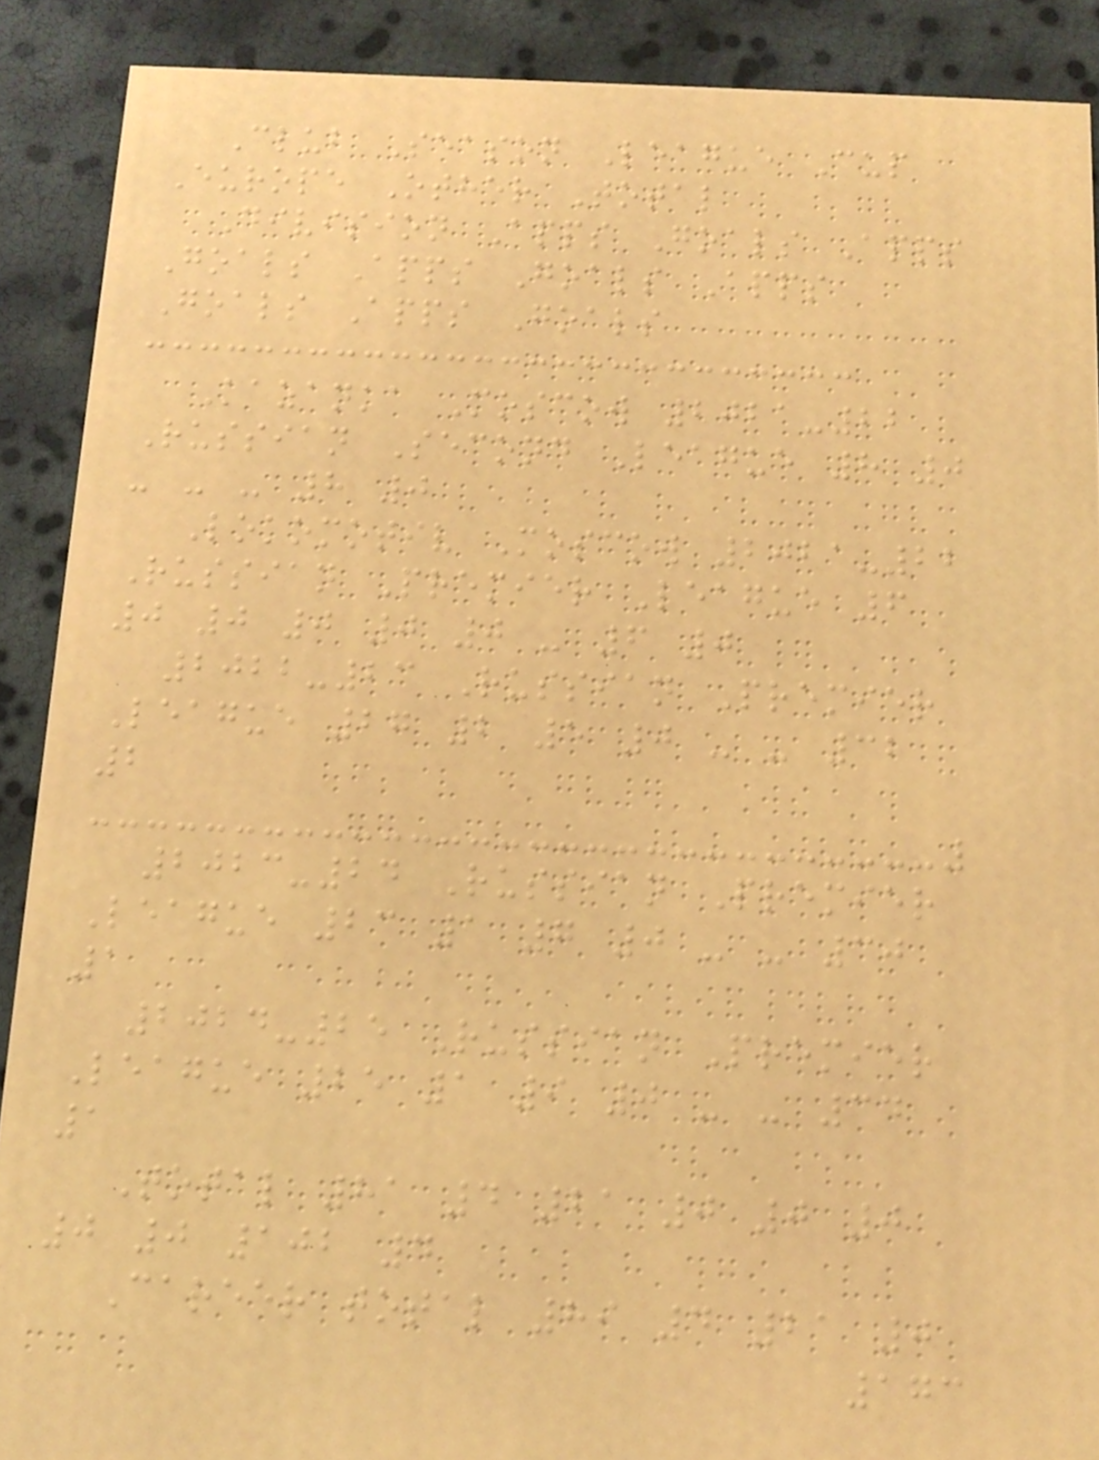Club Season League Cup
Europe Other Total
Division Apps Goals Apps
Goals Apps Goals Apps
Goals Apps Goals
Kazanka Moscow 2021-22
Russian Second League 8 0
- - - 8 0
Lokomotiv Moscow 2021-22
Russian Premier League 6
0 0 0 0 0 - 6 0
2022-23 Russian Premier
League 27 2 5 0 - - 32
2
2023-24 Russian Premier
League 23 1 7 0 - - 30
1
2024-25 Russian Premier
League 25 1 9 0 - - 34
1
Total 81 4 21 0 0 0
0 0 102 4
Career total 89 4 21 0
173
